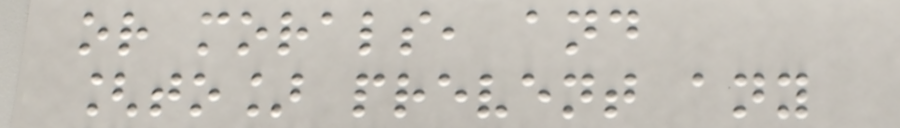or morals, and
[to] prevent any
